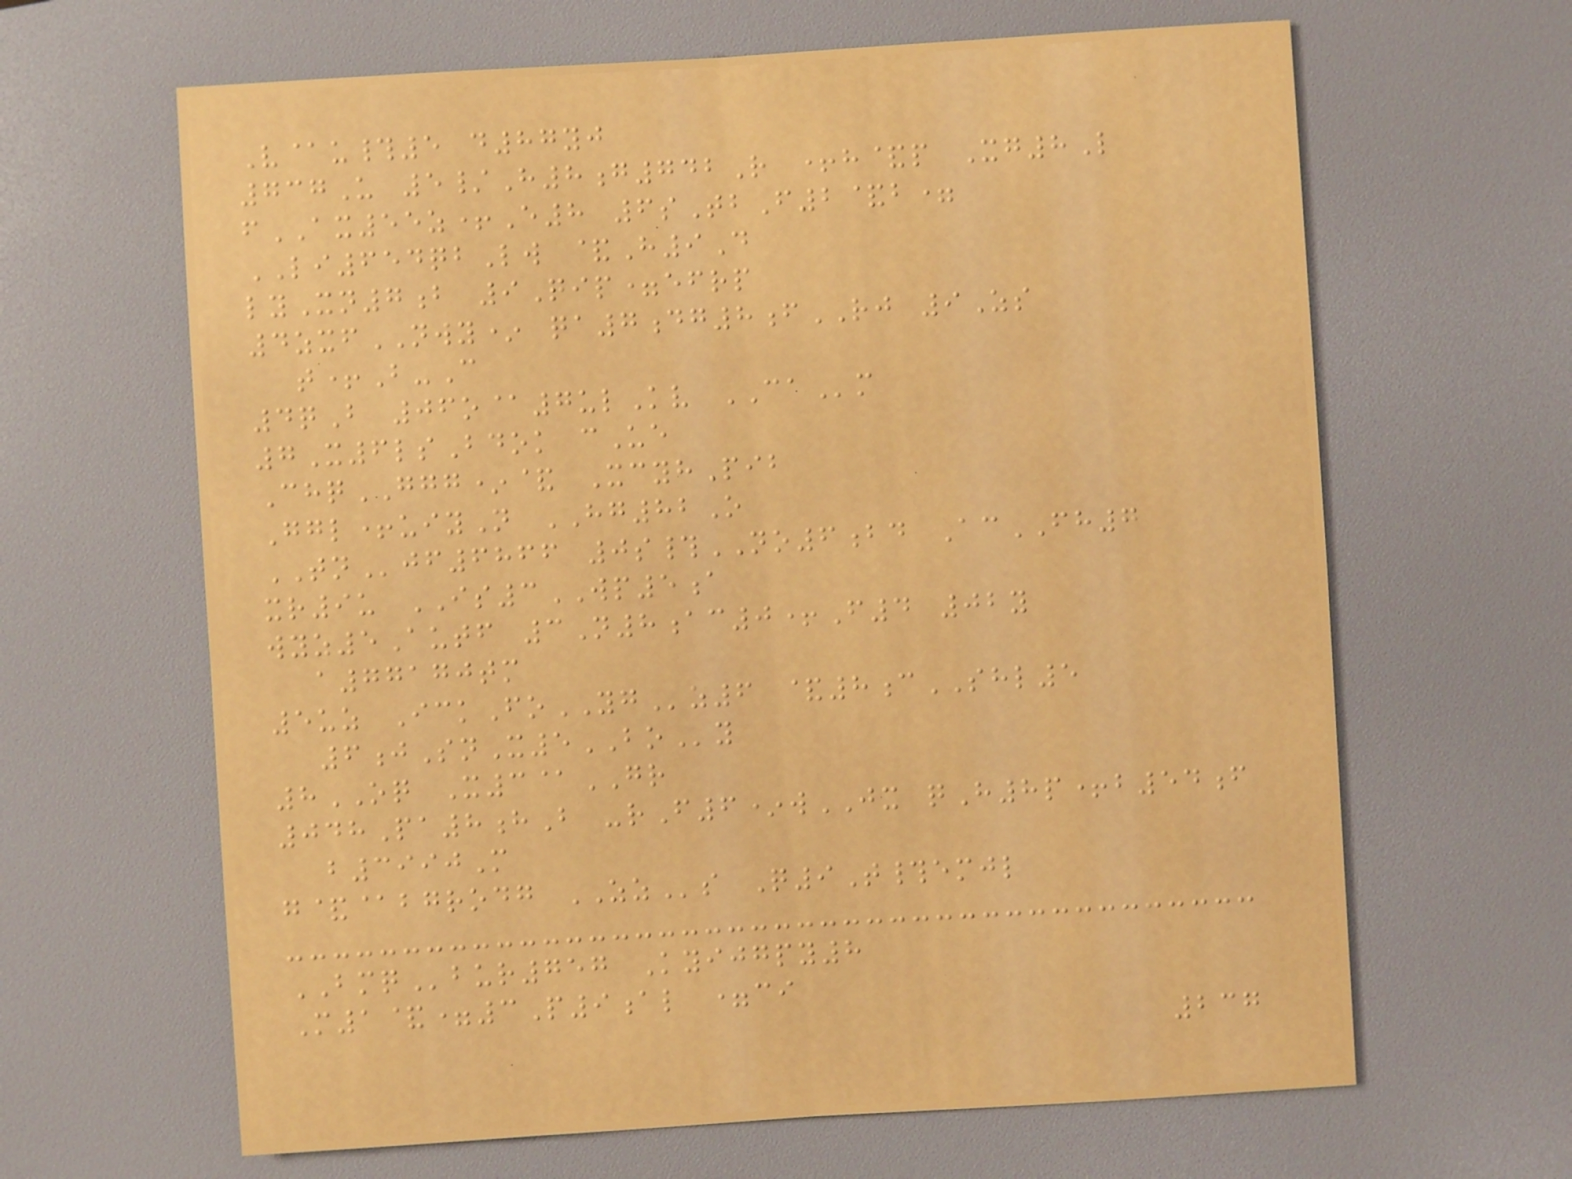V@u#5 d87yj
737U 5/H8g742R +h&p Xg8L
fAX55z+E8 6sTbF2&b=
LI654qbLw &H9D
lyXn7b 9Qip=efrp
4zxfNWY* qa7dg8fRJ 9Zs
t+B-C
4qB 06o@7ulKv CAm
7X6lsBdok cUe
ChqGGG*& XcyhPib
Ggl+uiyN HG82O
TNjf6866 0s#NO6bd AcFH7
xr9u IS3WP5a
wyz5Autf 3N8ac0+F4 02y
a77170tm
5uz IckFoYGz6 &8cSHL5
6jSnX5BOy
8OQ X3@GR
048Pa8hB -rF6*wJX qH8p+b54f
b3990M
g&@bgrodg ZZs Q9T#emjl
BMQbur757 Kyijgpy8
M1&=3P9al =ci
237
